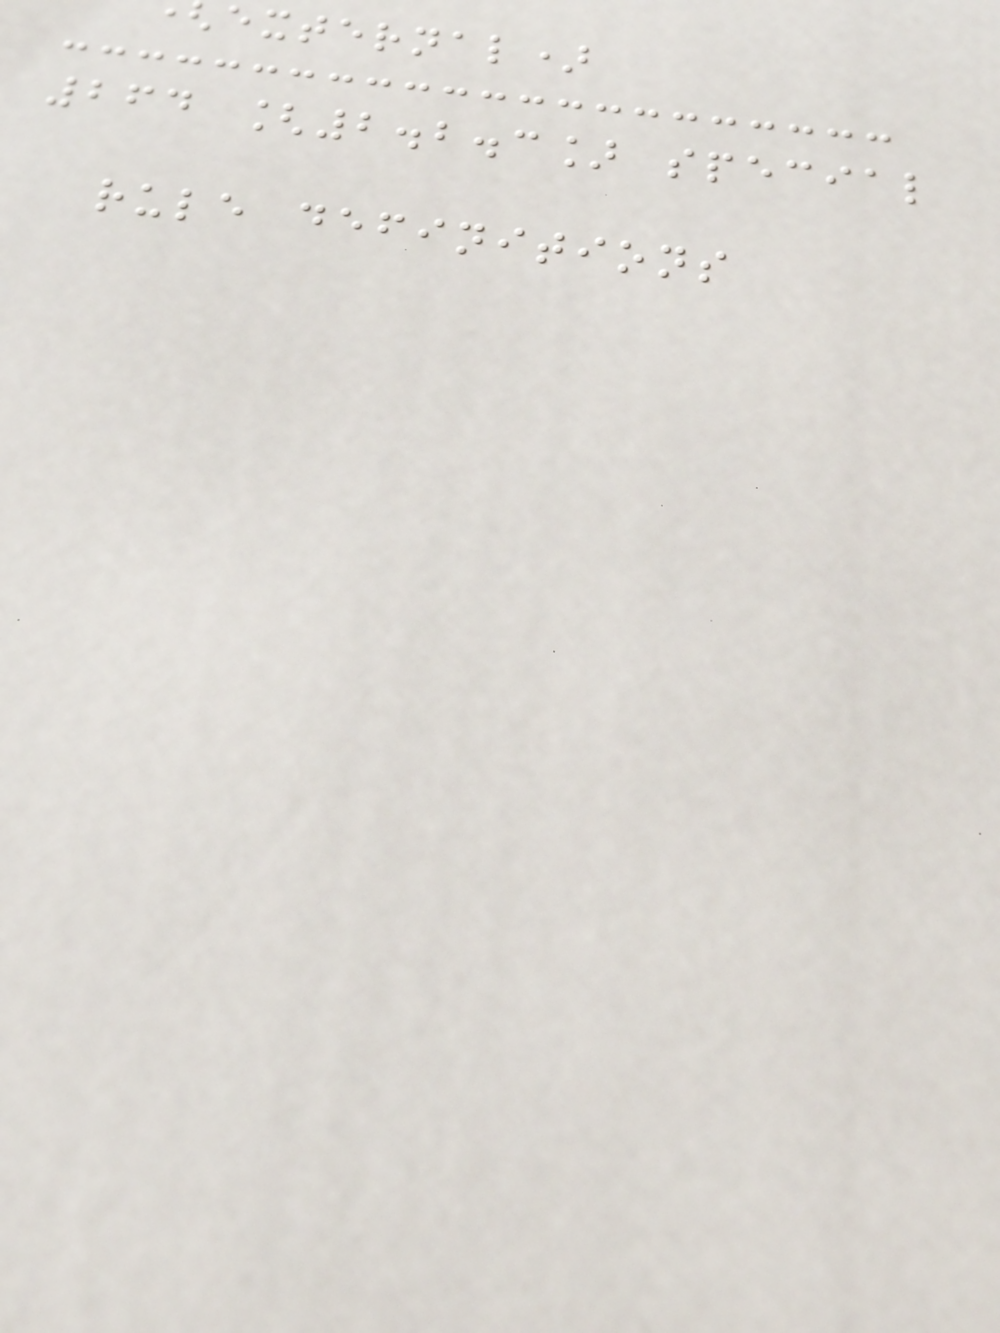external)
264 [2.2.3] special
rule definitions
